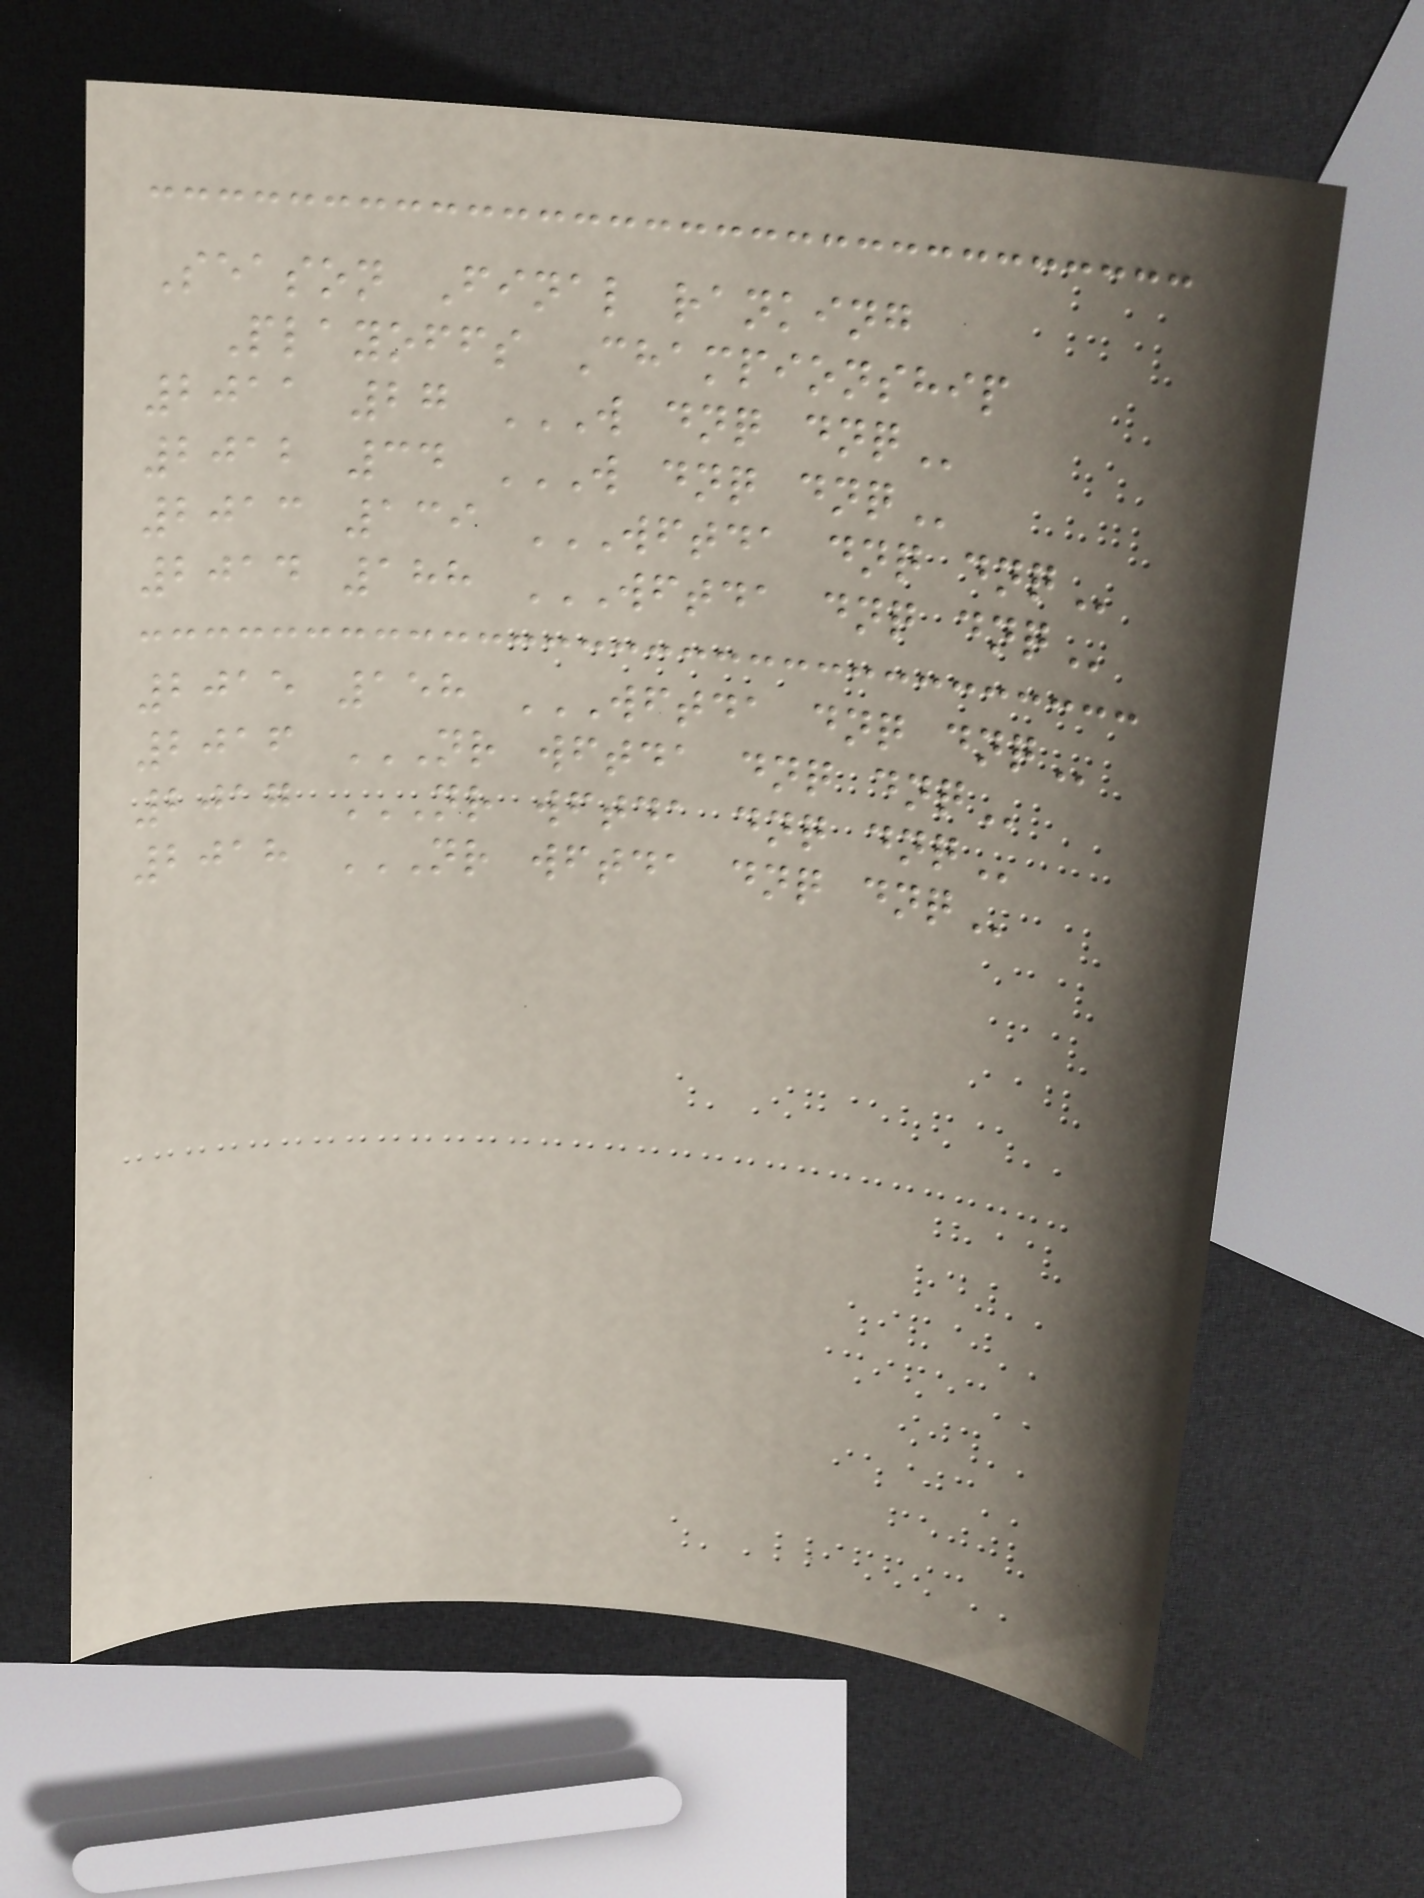Season Final ranking
Playoffs Championship
2011 27 W DNQ DNQ
2012 34 W DNQ DNQ
2013 139 WFTDA DNQ DNQ
2014 188 WFTDA DNQ DNQ
2015 158 WFTDA DNQ DNQ
2016 NR WFTDA DNQ DNQ
2017 NR WFTDA DNQ DNQ
2018 NR WFTDA DNQ DNQ
